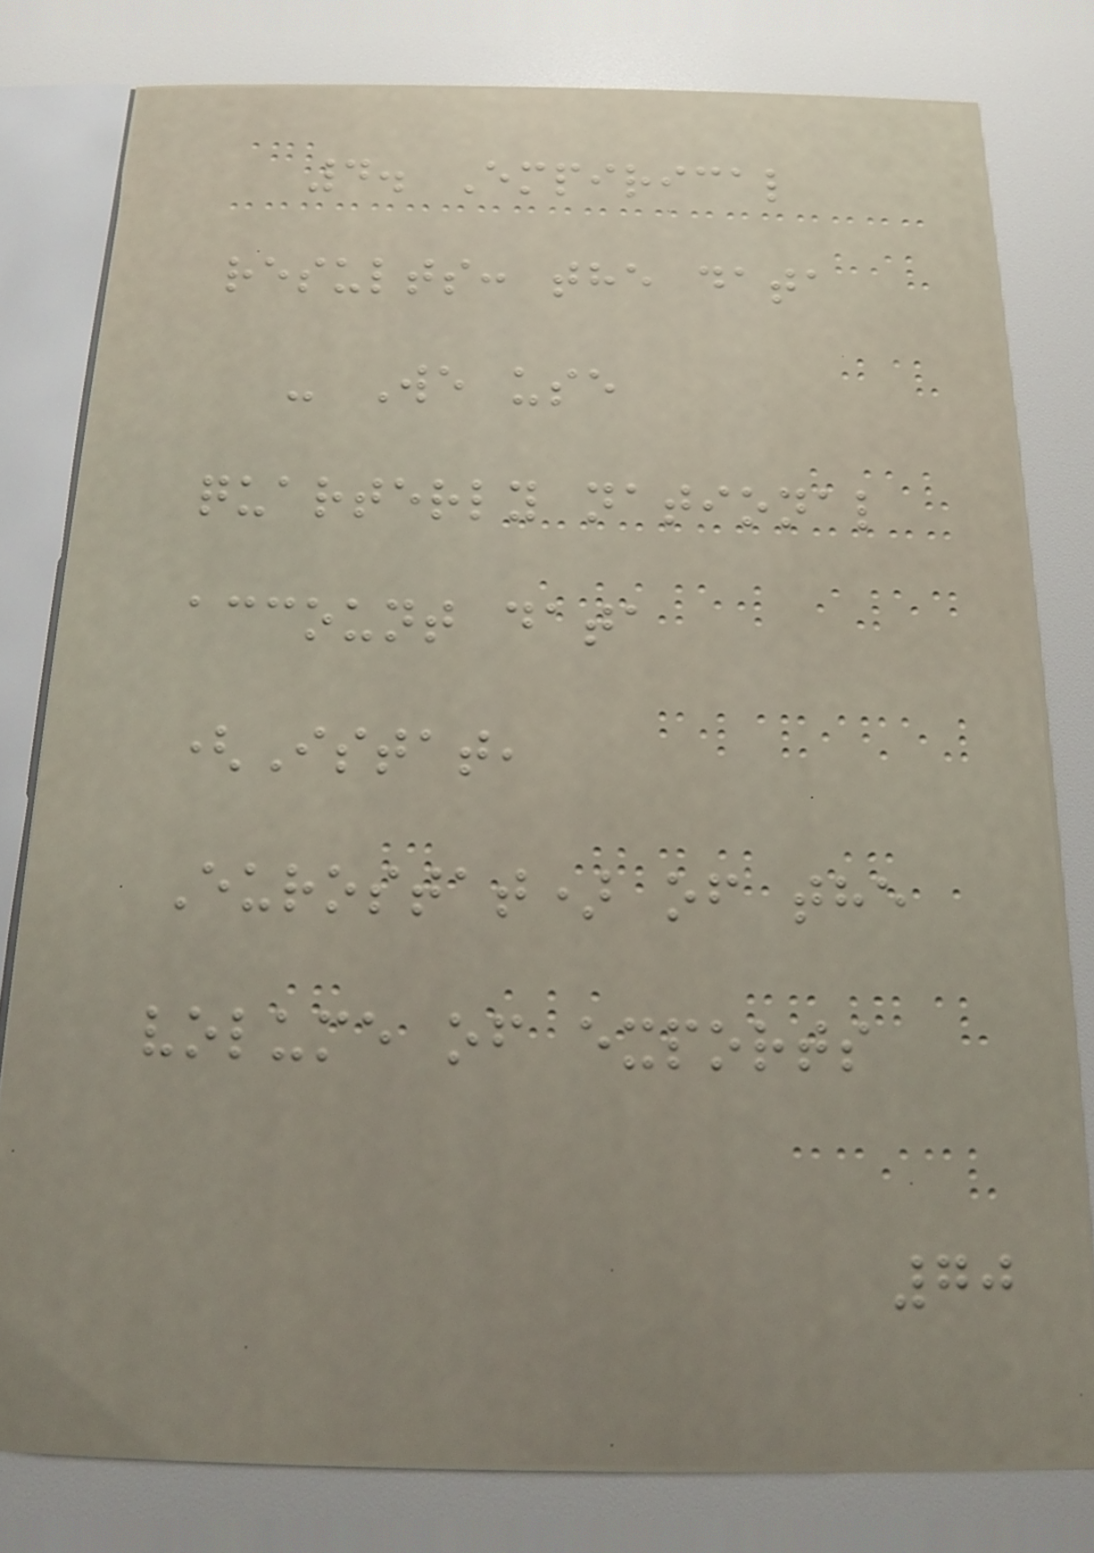4. Empirical
results: the data
- We use
quarterly national
account data
(Istat,
Eurostat) of the
volume of exports
70
